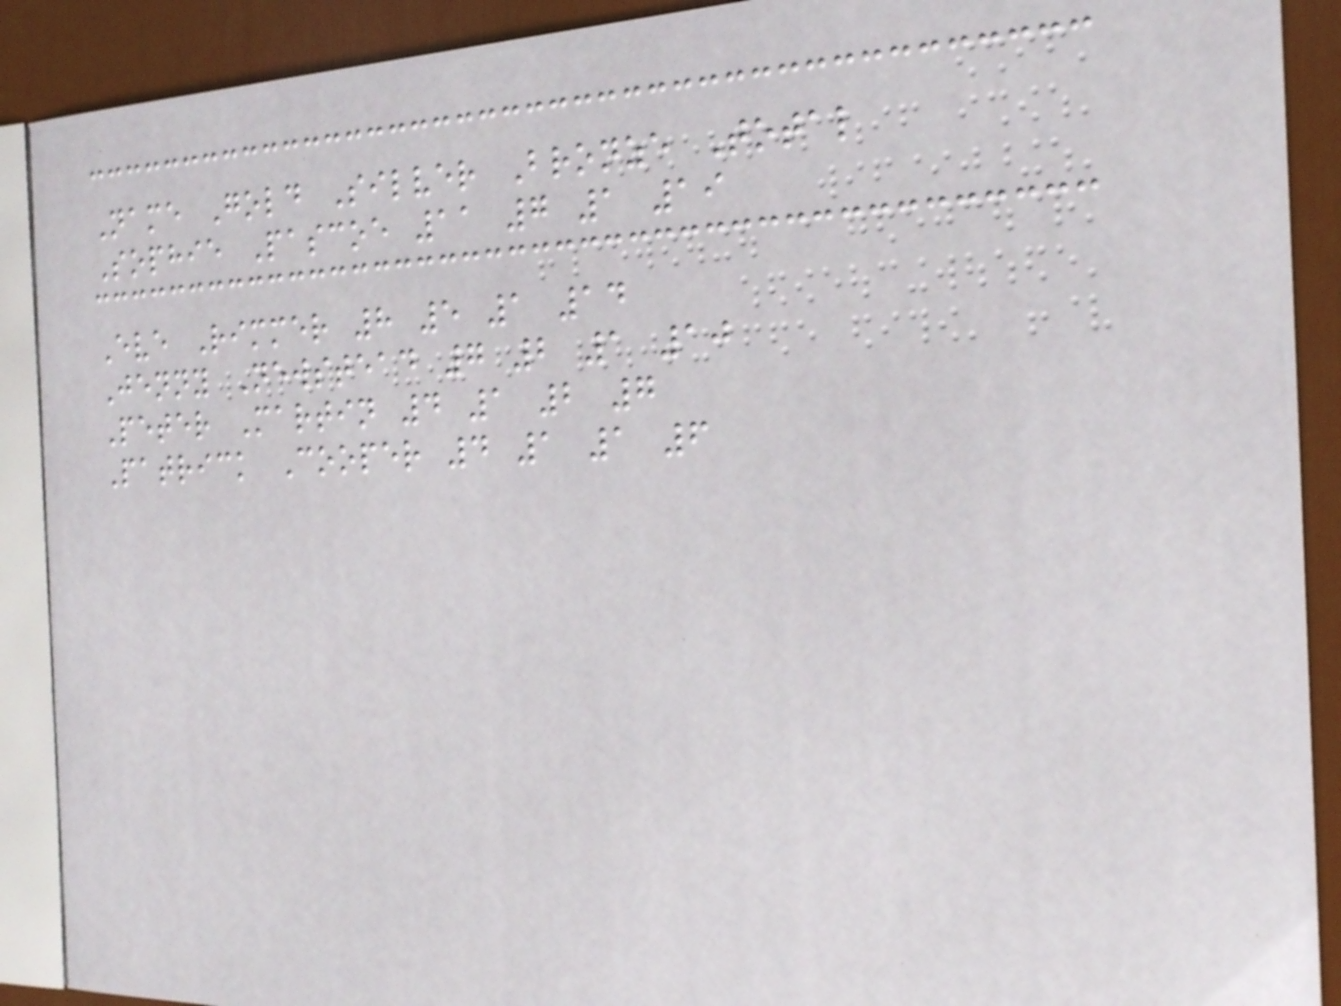Name Gold Silver Bronze Total
Sophie Pascoe 11 7 1 19
Eve Rimmer 8 5 1 14
Jenny Newstead 7 2 1 10
Peter Martin 4 1 2 7
Patrick Cooper 4 1 1 6
